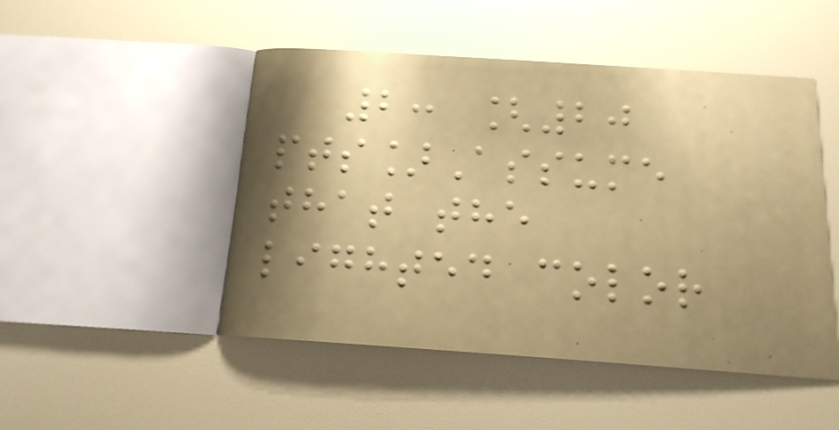2: [20
pts]Assume
that the
lighted color
